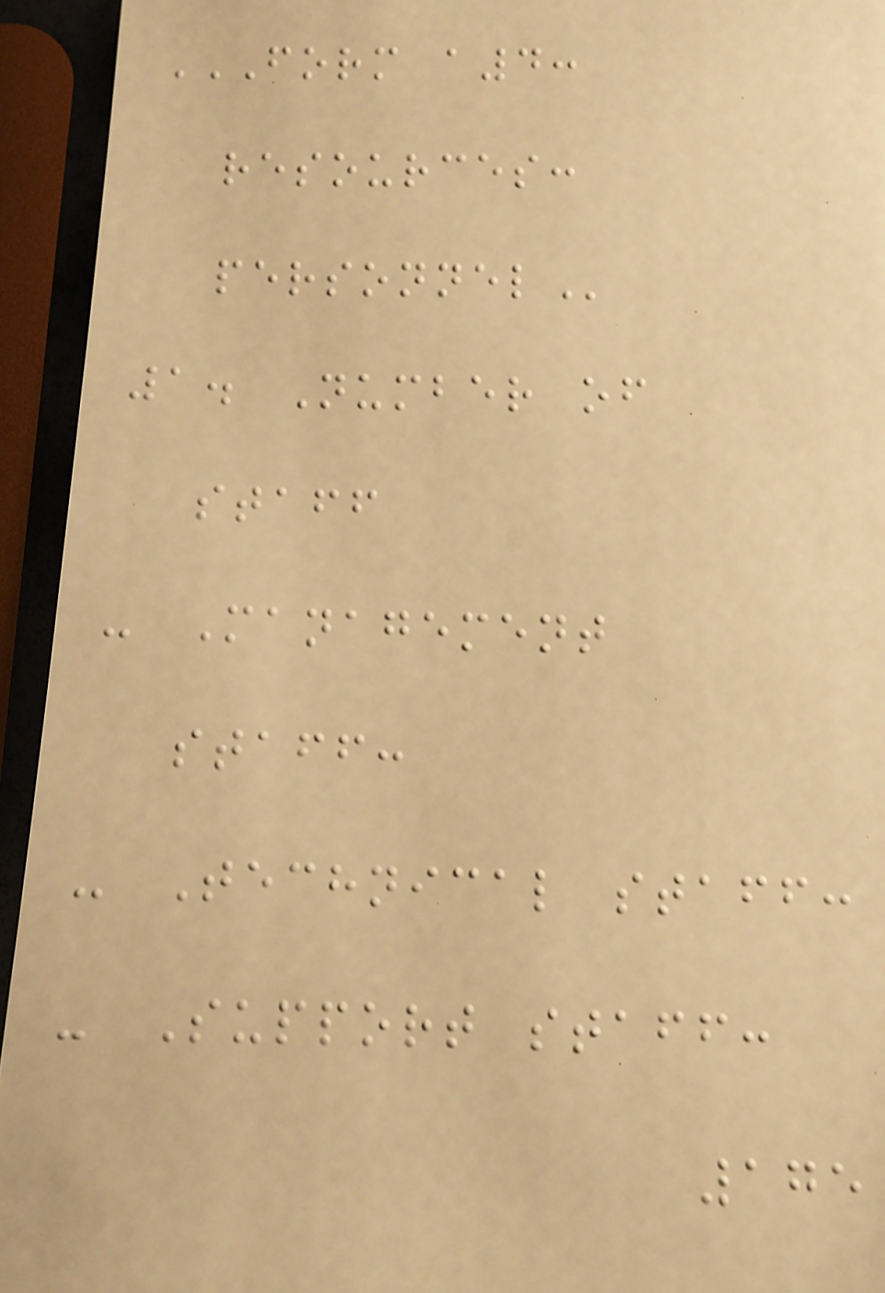FORM A4:
RESOURCES:
PERSONNEL
1. Number of
staff
- Management
staff:
- Technical staff:
- Support staff:
175
